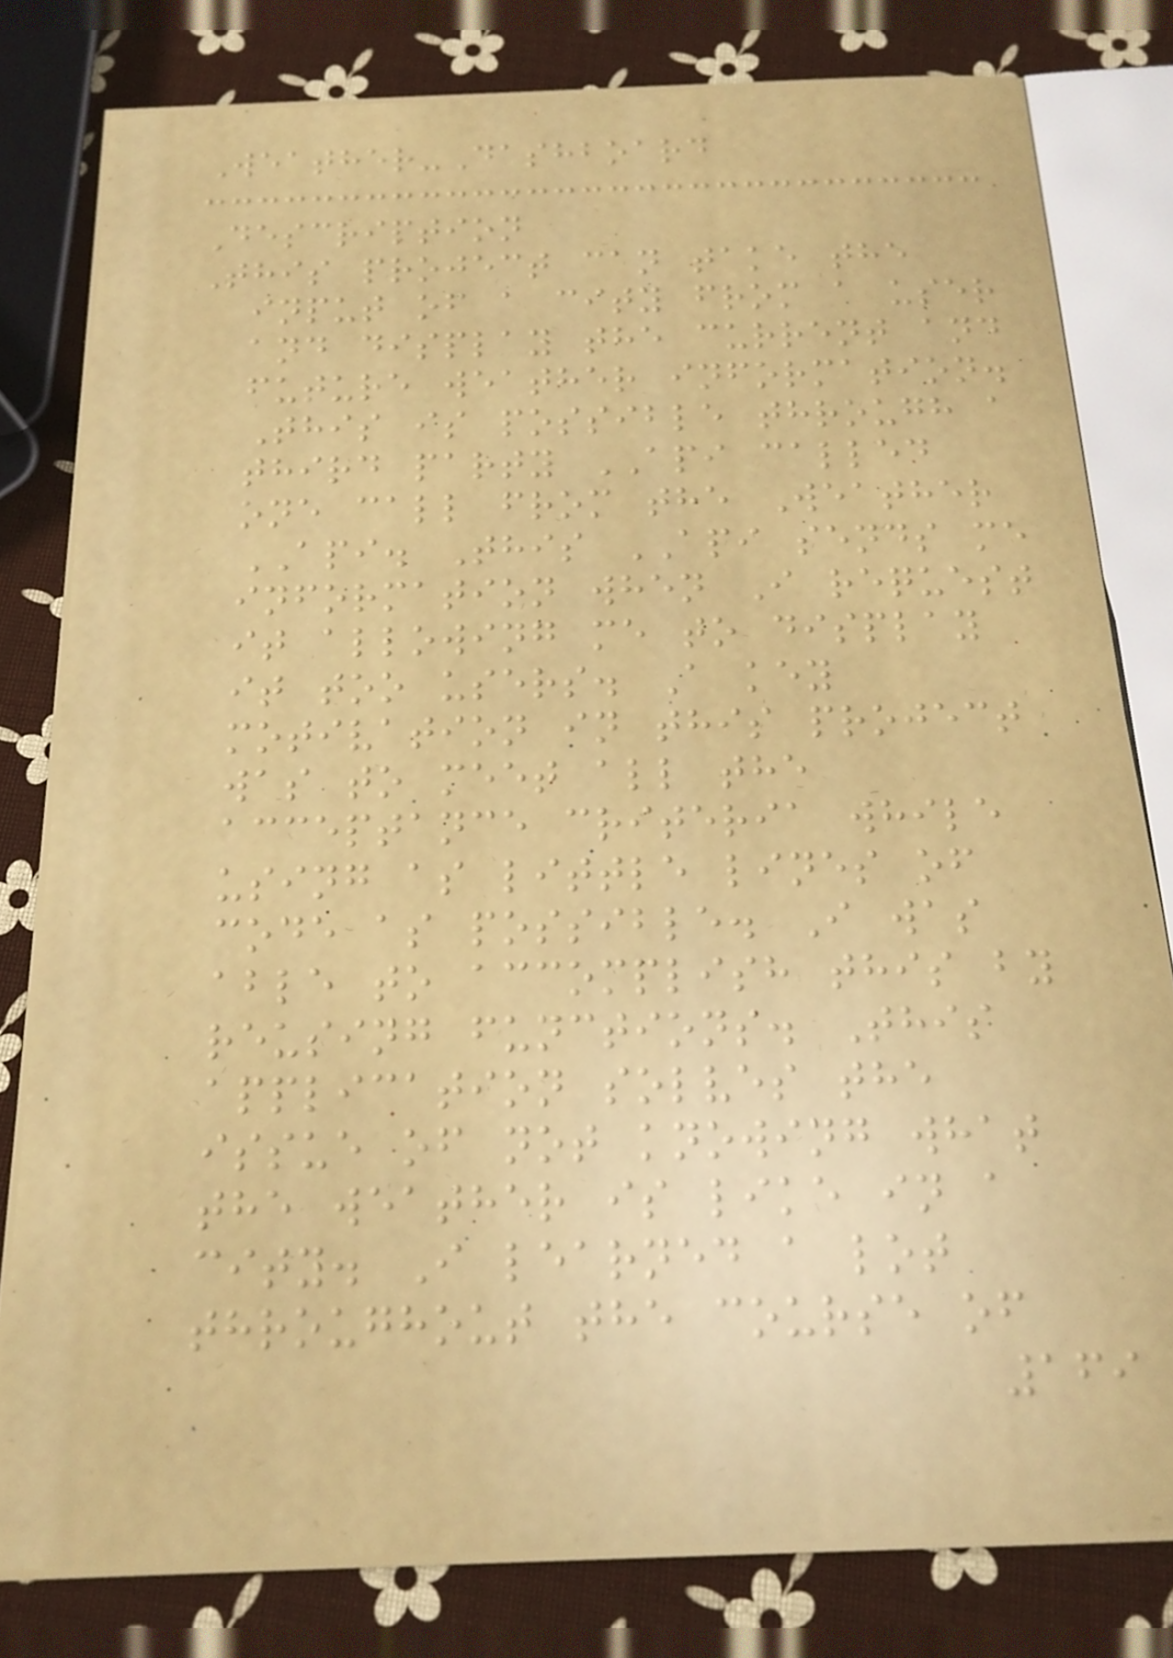Weather-Dashboard
Description
This project can take the
input of a city from a user
and display the current and
future weather information.
This is possible through a
third party API called
one call from the Weather
API. This API sends me
information when I request
it allowing me to display
it too users. A key
motivation in this project
was to meet all the
acceptance criteria while
using as little lines of
code as possible. I was
able to accomplish this by
reusing functions. This
application solves the
issue of not knowing what
the weather is like in a
city. I learned a lot
throughout the course of
169
